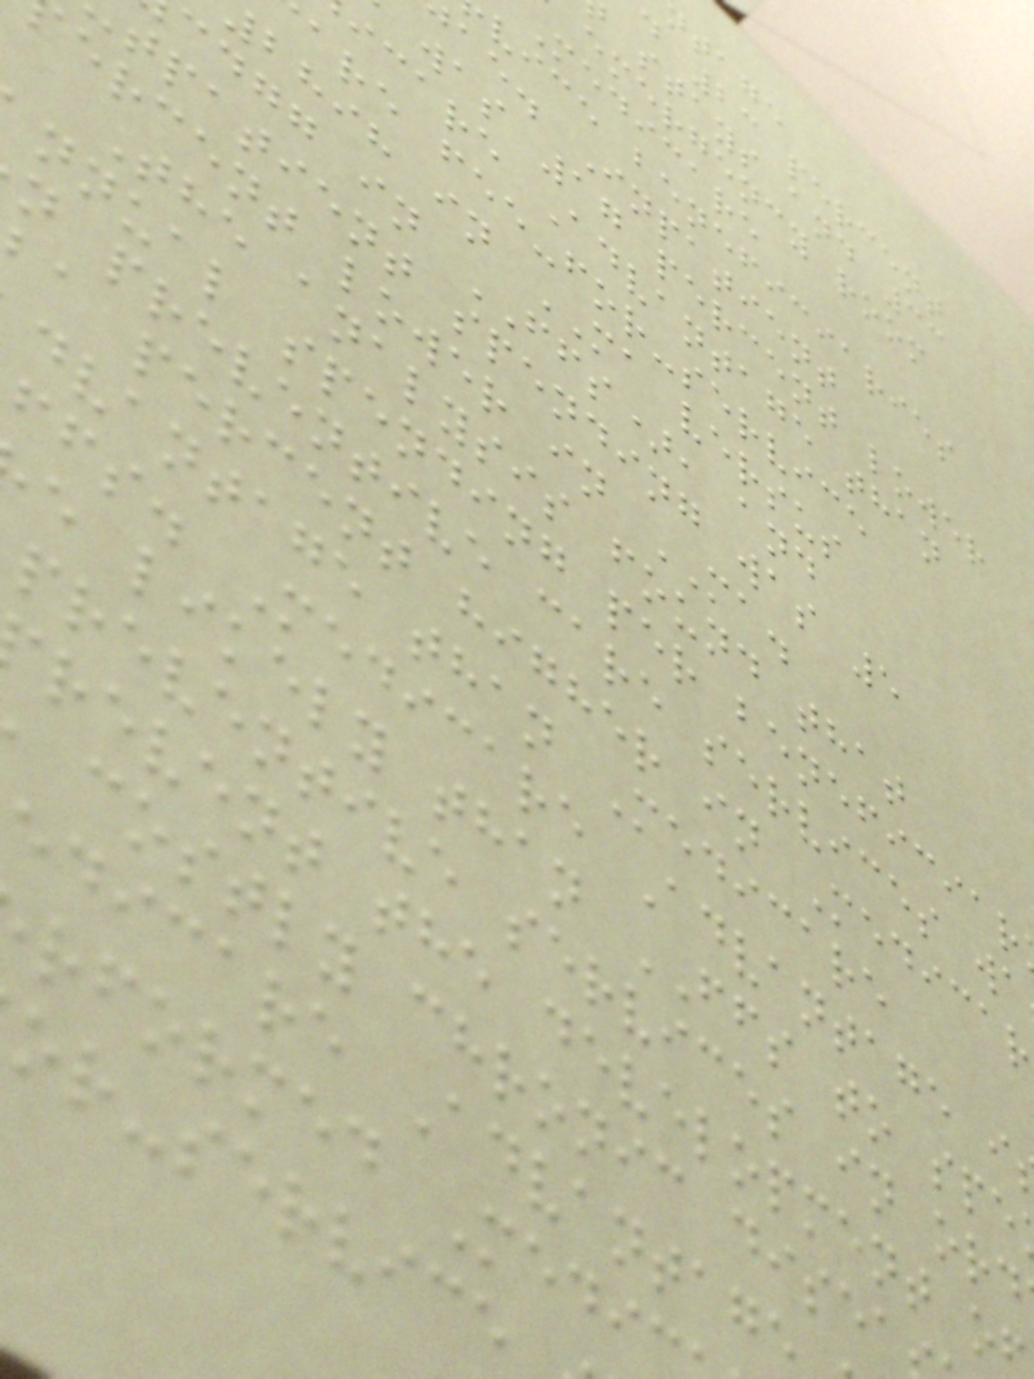ntage
d 23 percent
stays and 33
emergency room
Medicare
vice beneficiaries
ae. Inpatient
was 17 percent lower
icare Advantage than
are fee-for-service
bhih in MA versus
cdgg in FFS), and
tpatient spending was 5
ercent lower in MA.
The analysis found that
nnual spending per beneficiar
n preventive care services wa
a percent higher in Medicar
dvantage than Medicare
ffs. Medicare Advantage i
e likely than FFS to spe
preventive services in ord
revent the development o
costly chronic disea
edicare Advantage
rformed Medi
or-service
